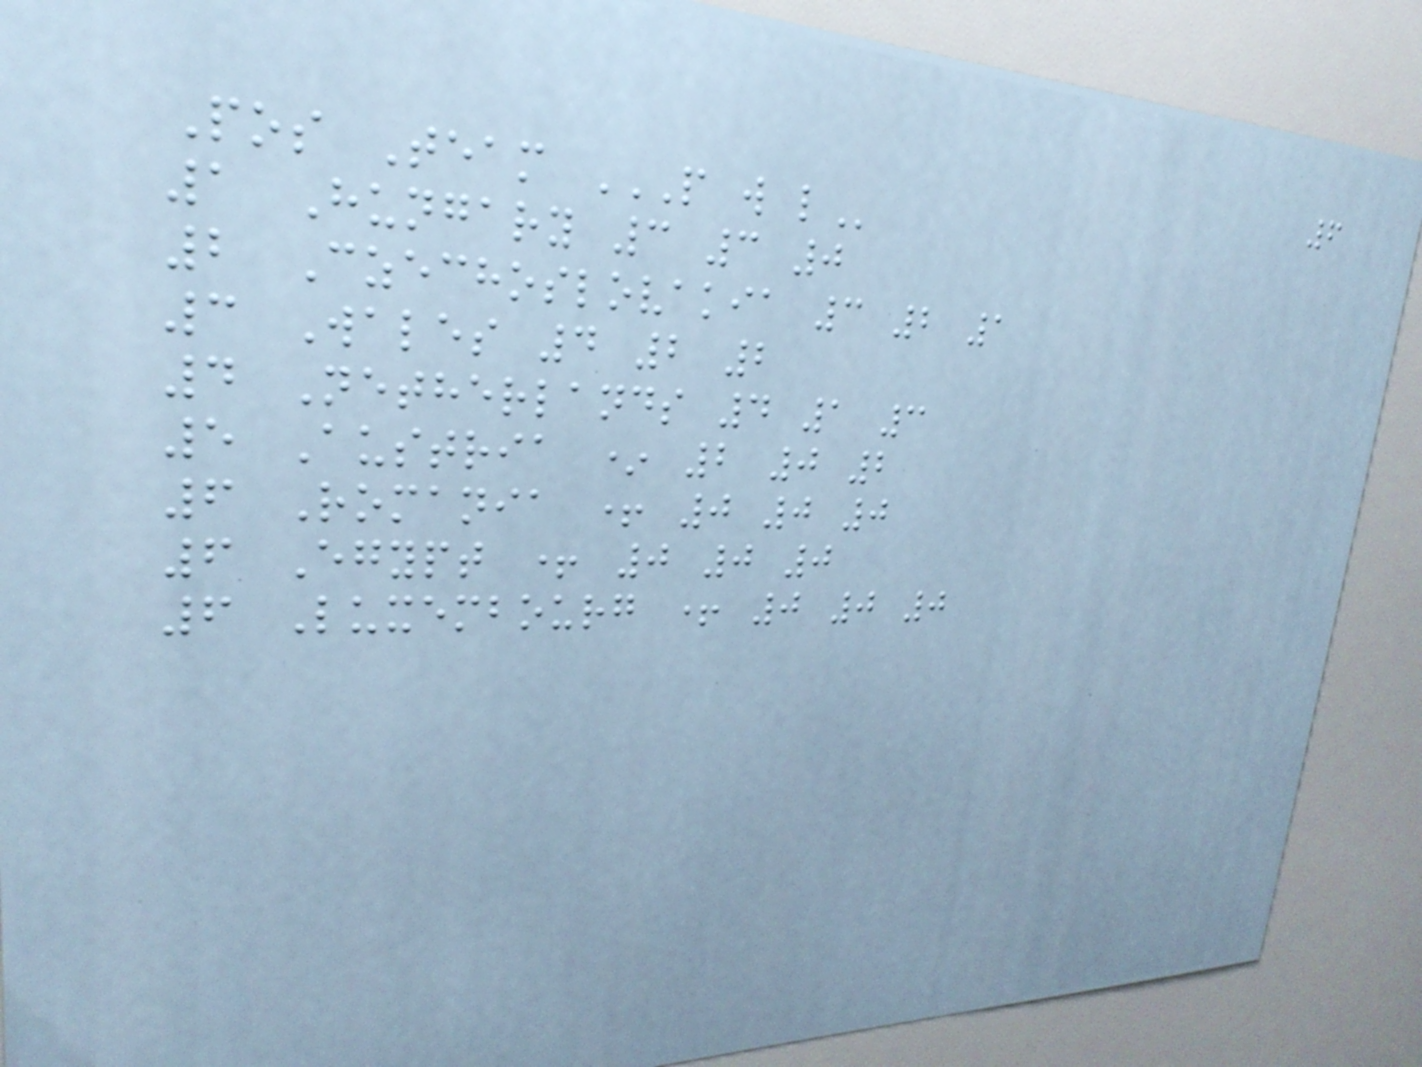6
Pos Team P W L
1 Hungary 3 3 0
2 Czechoslovakia 3 2 1
3 Wales 4 2 2
4 Netherlands 4 1 3
5 Austria * 2 0 2
6 Romania + 0 0 0
6 Egypt + 0 0 0
6 Luxembourg + 0 0 0
